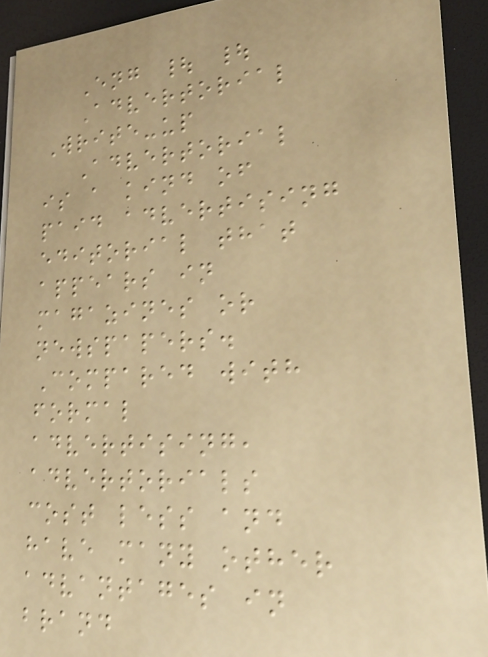Eng | |
Advertorial
Write-up
Advertorial
is a kind of
paid advertising
editorial that
appears in
magazines or
newspapers.
Compared with
formal
advertising,
advertorials
cost less and
have many other
advantages in
brand
